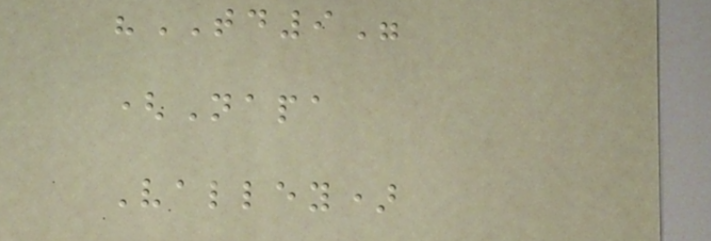"TD9"
(Napa
Valley)
